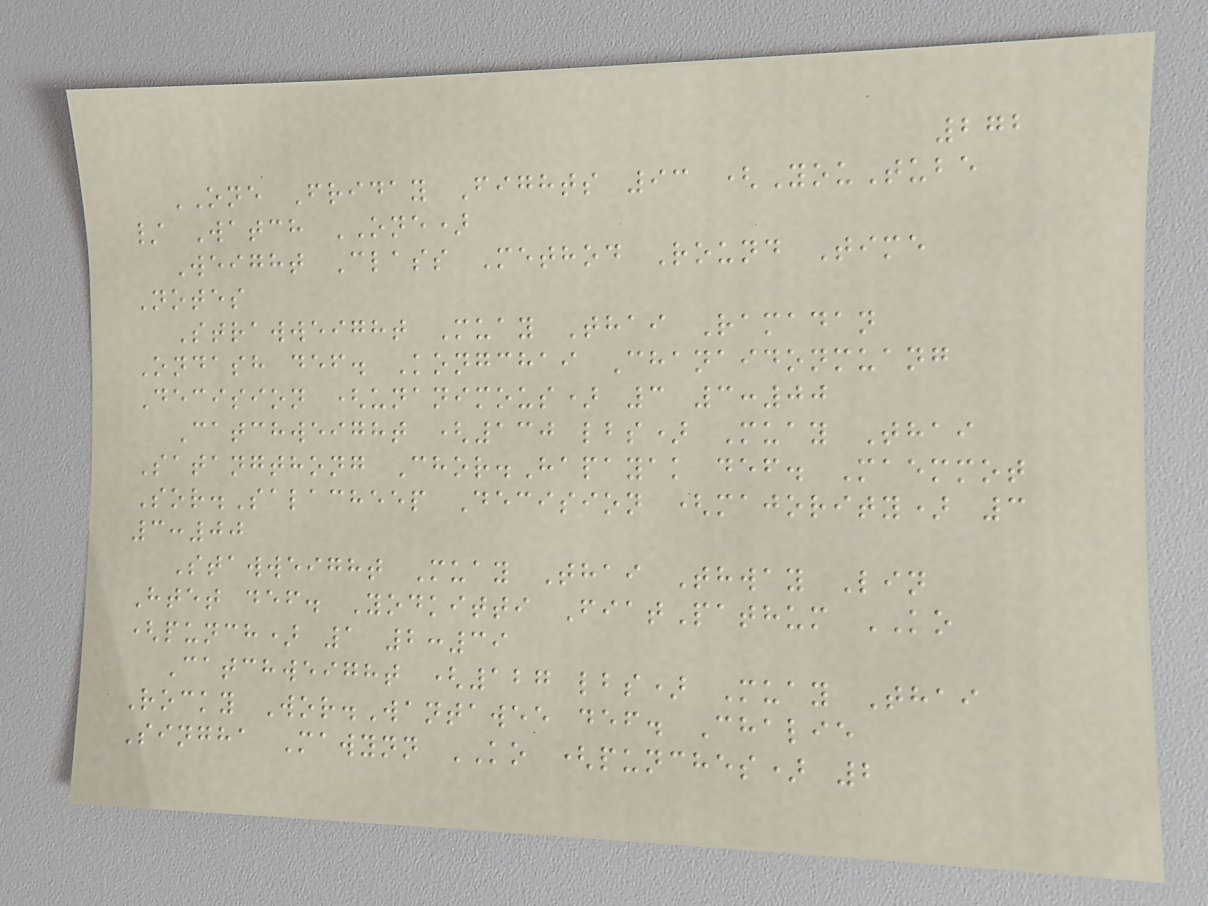272
ONE Friday Fights 93 (YouTube
/ Watch ONE)
Weight Class Method Round Time
Notes
Strawweight Muay Thai Ramadan
Ondash def. Kongchai Chanaidonmuang
Decision (unanimous) 3 3:00
Catchweight (130 lbs) Muay Thai
Satangthong Chor.Hapayak def. Maemmot
Sor.Salacheep Decision (majority) 3
3:00
Stawweight Muay Thai Thway Lin
Htet def. Yodkitti FiatPathum KO
(punch) 1 2:39
Catchweight (127 lbs) Muay Thai
Rocky Wor.Wantawee def. Chalie
Singha Mawynn KO (punches) 2
